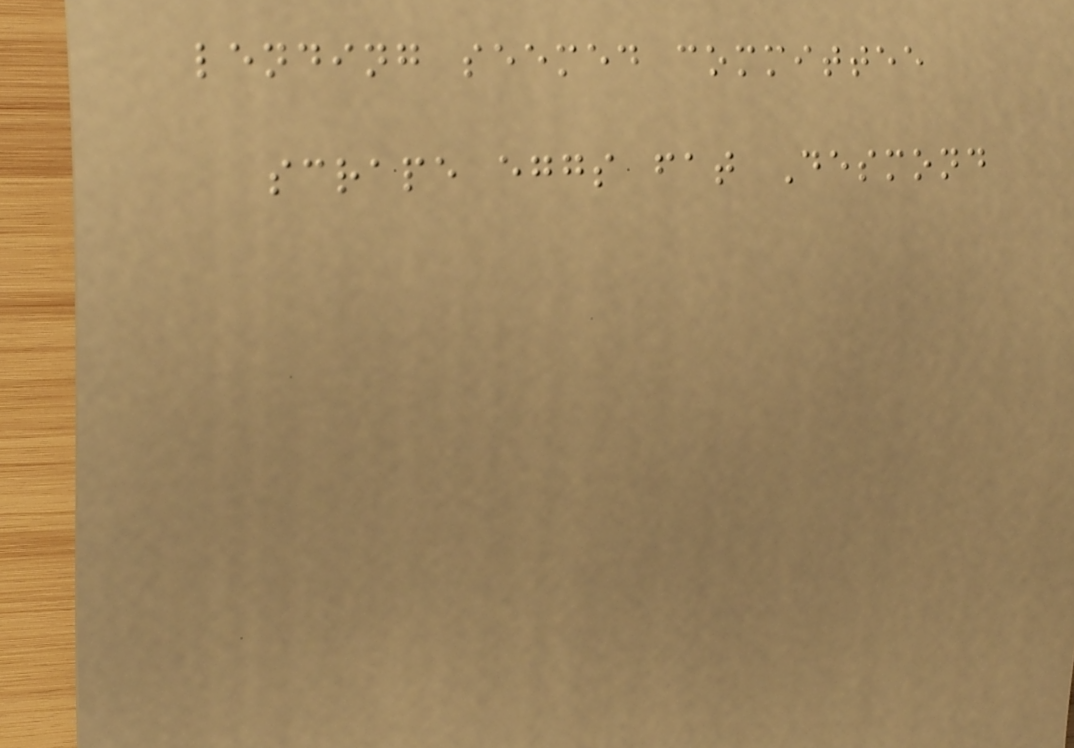lending seemed committee
scrape eggs fat Desmond
